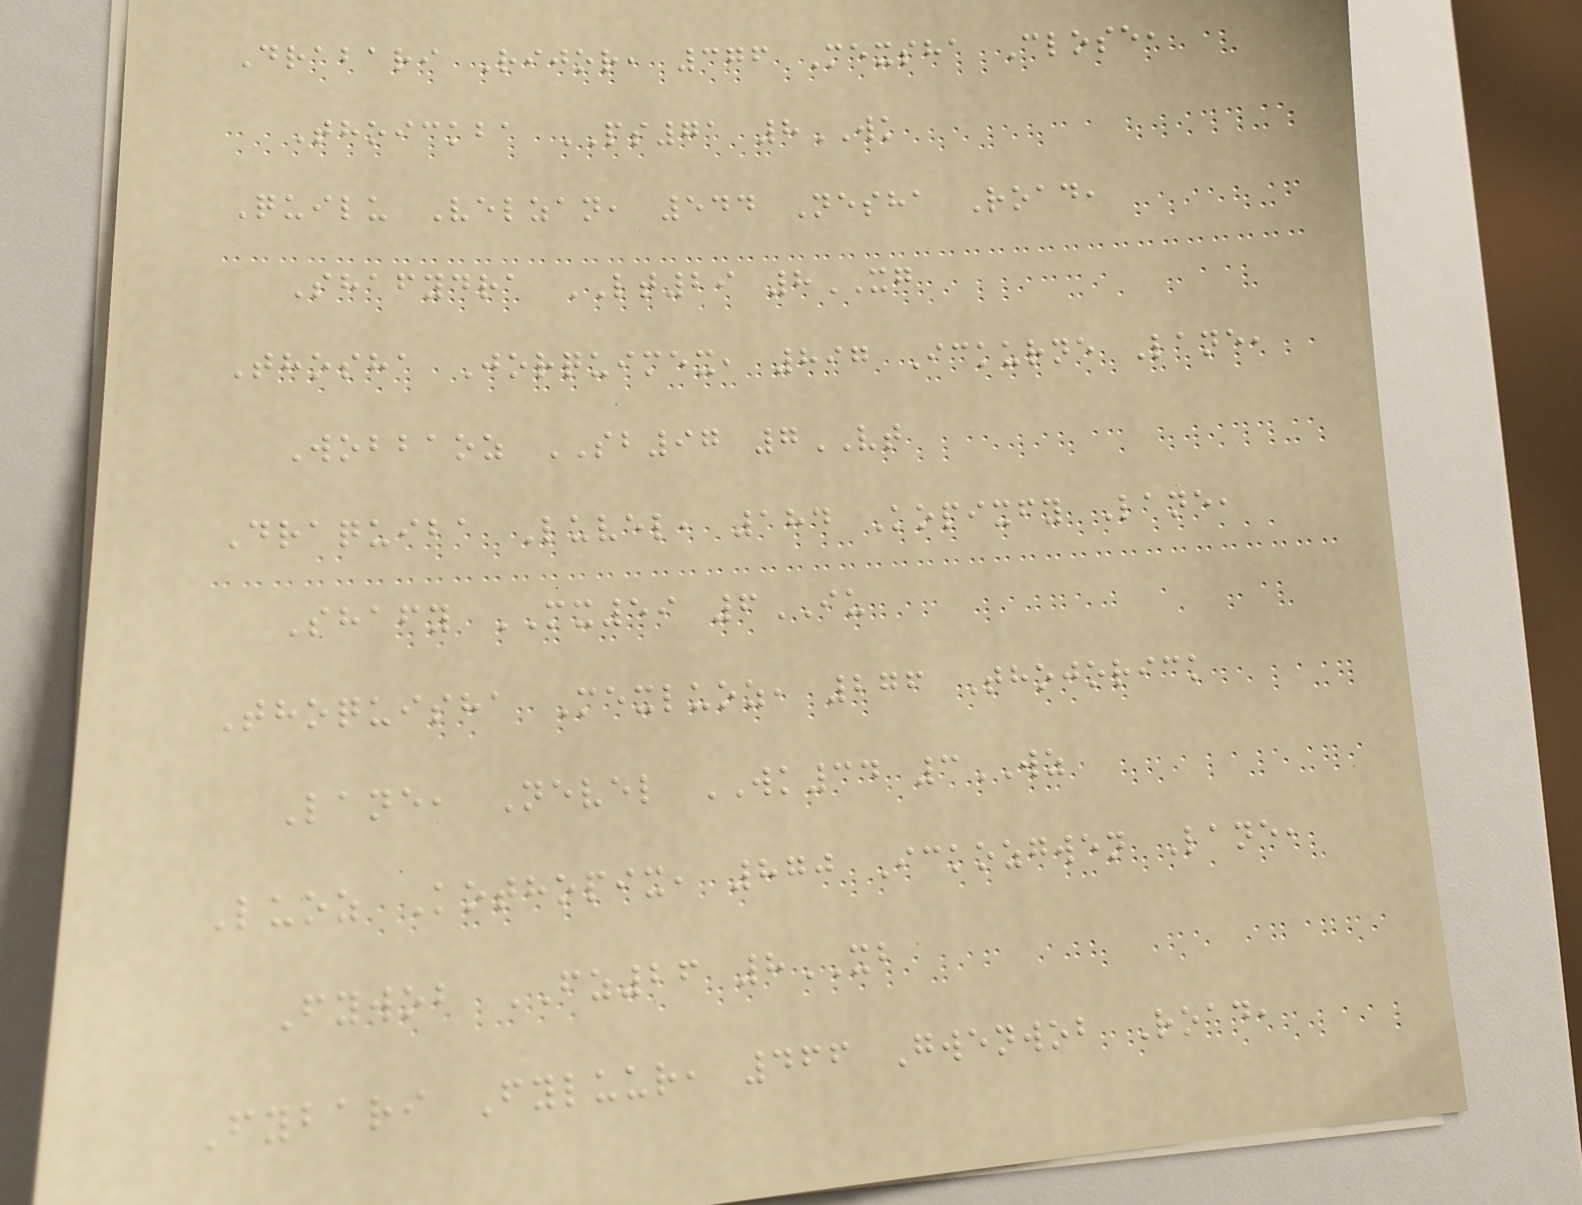Drabari Rijor, 376 Mexsha Close,
Thoickba PS71 8WK
Quilu Velzan, 544 Nesha Road,
Shafydra LT29 8XG
Thosha Jorquimex, 897 Ickurne Lane,
Wobbaoz SB97 7VT
Draquiba Luvel, 184 Kopixfy Lane,
Shafy MX59 6IU
Thoquisha Mexluoz, 276 Thojorick
Lane, Nevel WK34 3WZ
Luoz Kothopix, 870 Ickozgwen Lane,
Fywob FZ26 8XB
Fybari Fyluur, 466 Gwenwob Road,
